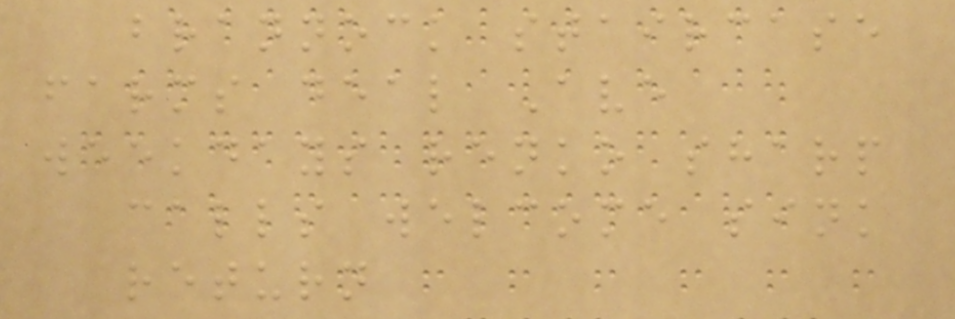brannock staircase
farms deal Ave
weekdays renko sharp
calls welcome sink
return
